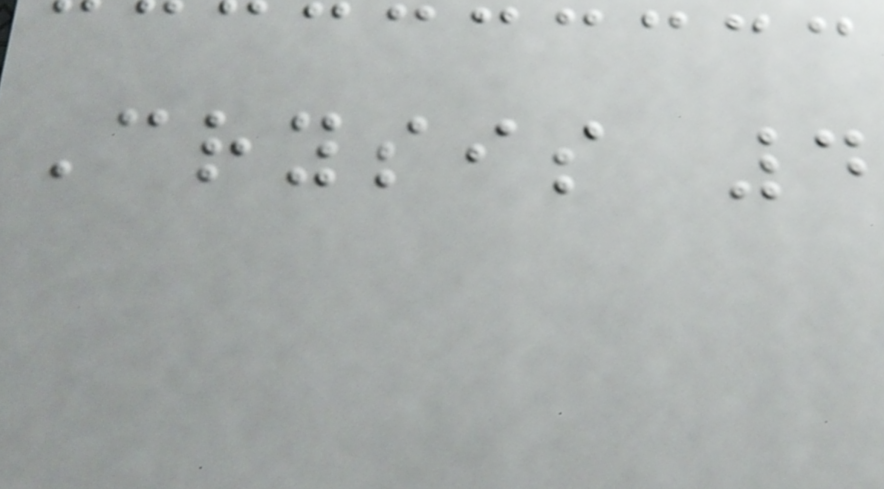Crysis 4
